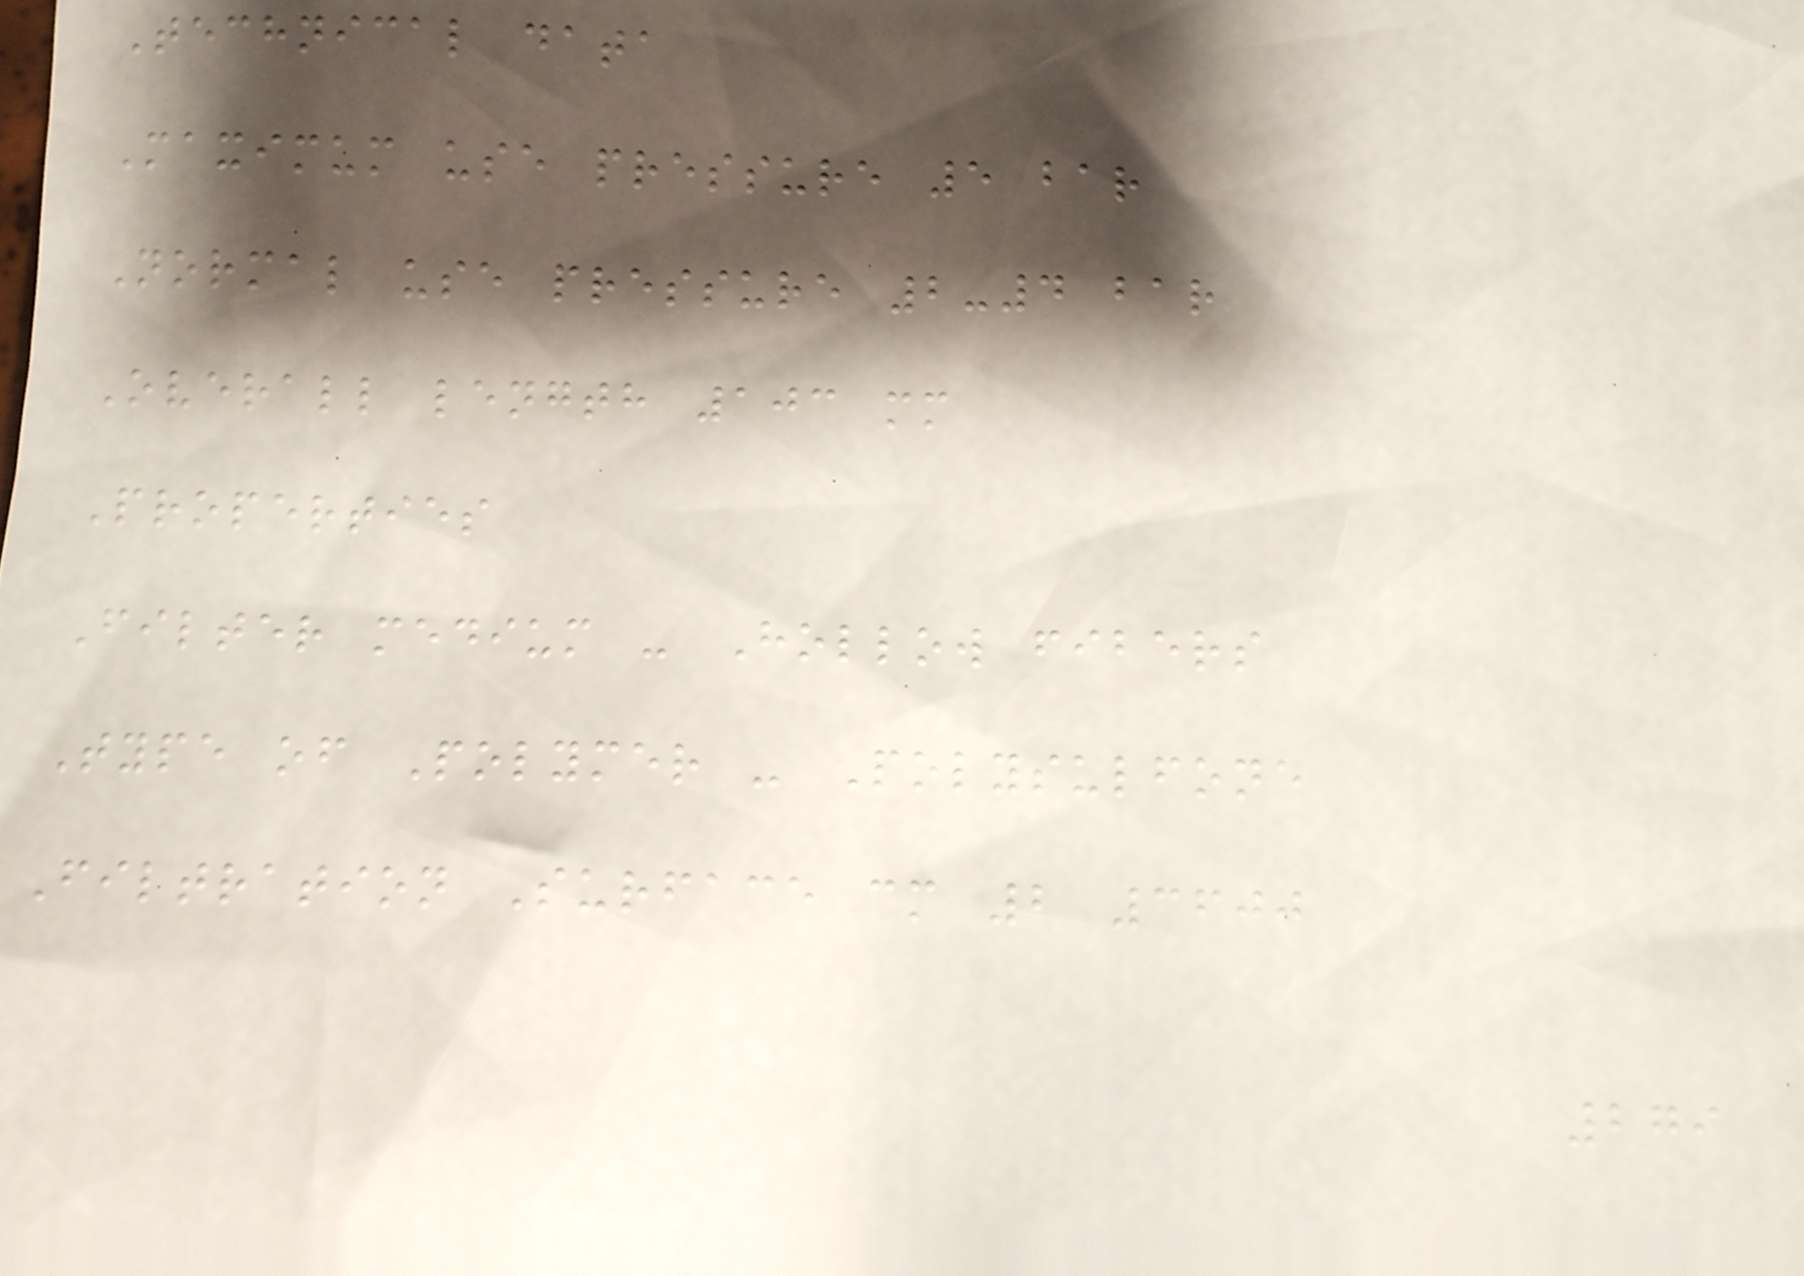Technical data
Maximum use pressure 5 bar
Normal use pressure 2-4 bar
Overall length 103 mm
Properties
Filter medium - Hollow fibers
Type of Polymer - Polysulfone
Filtration Surface cm 2 3600
279
